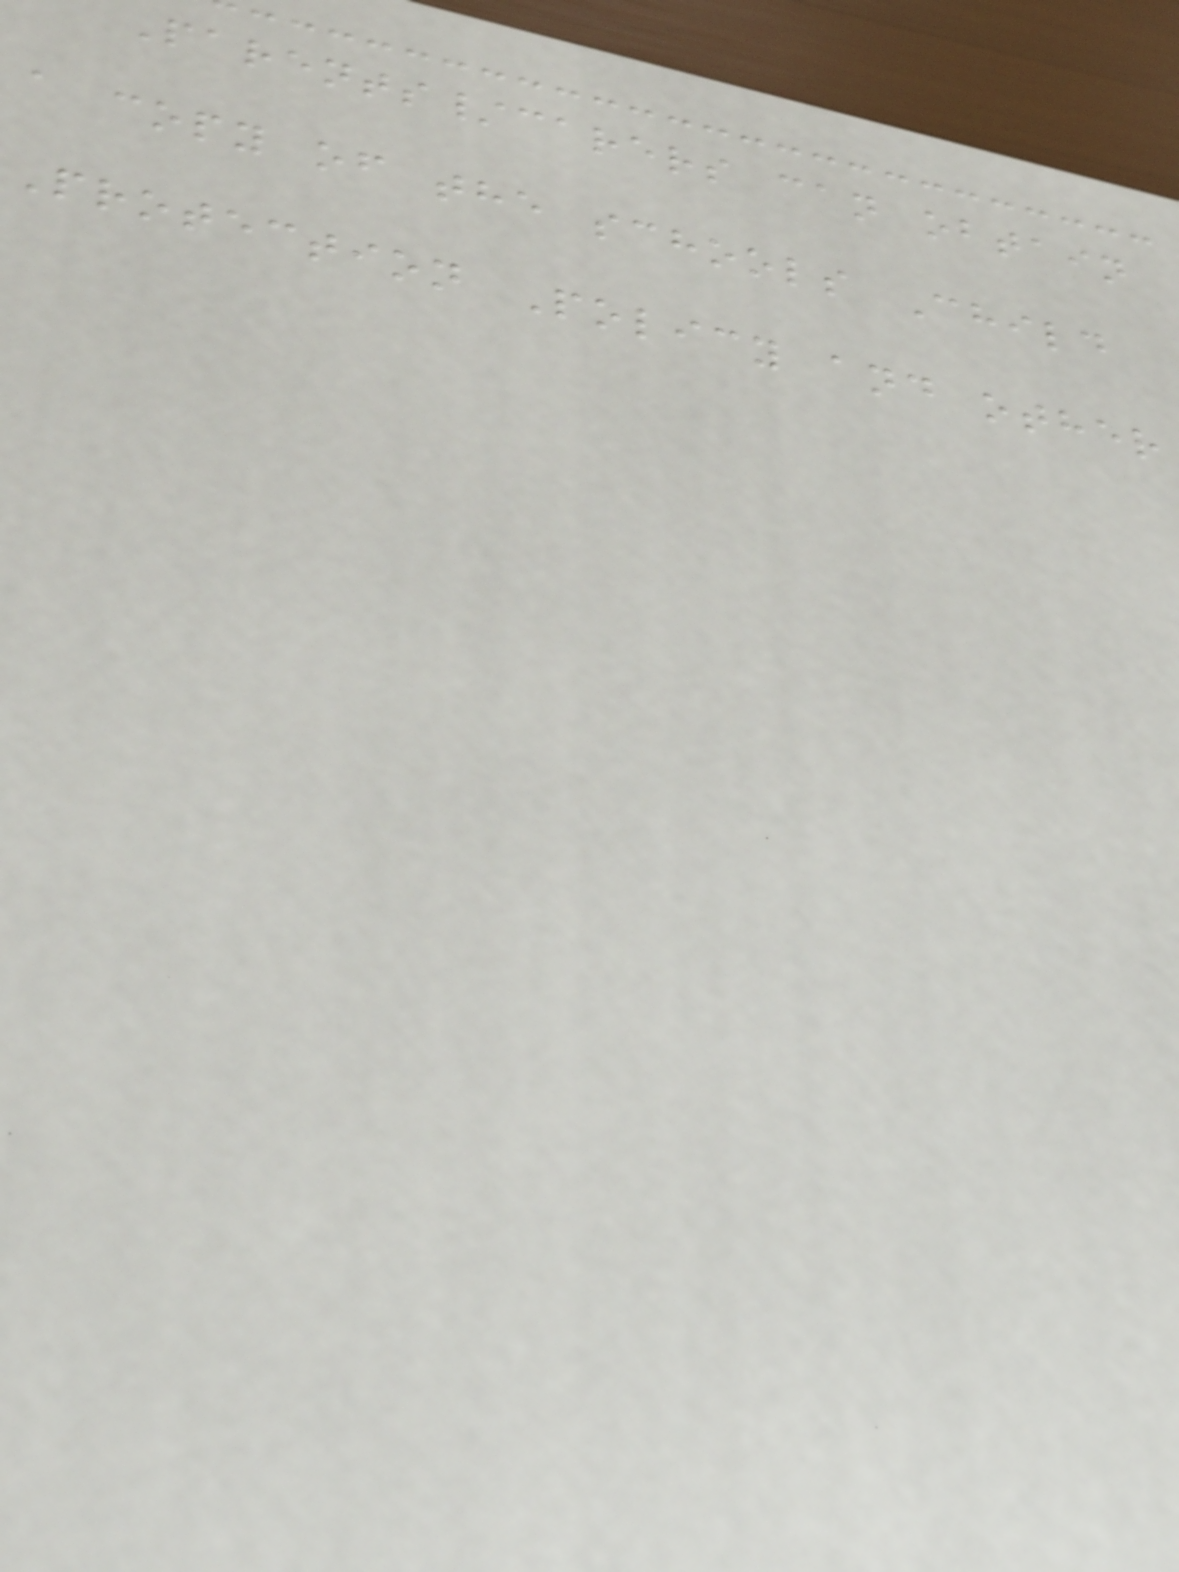Parents/carers can obtain
a copy of the schools Child
Protection Policy and other
